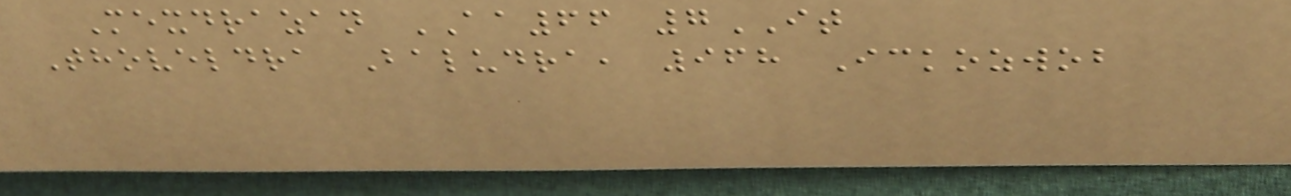Mexdrazan AA66 7IT
Thoveldra Baludra, 968 Ickozwob
